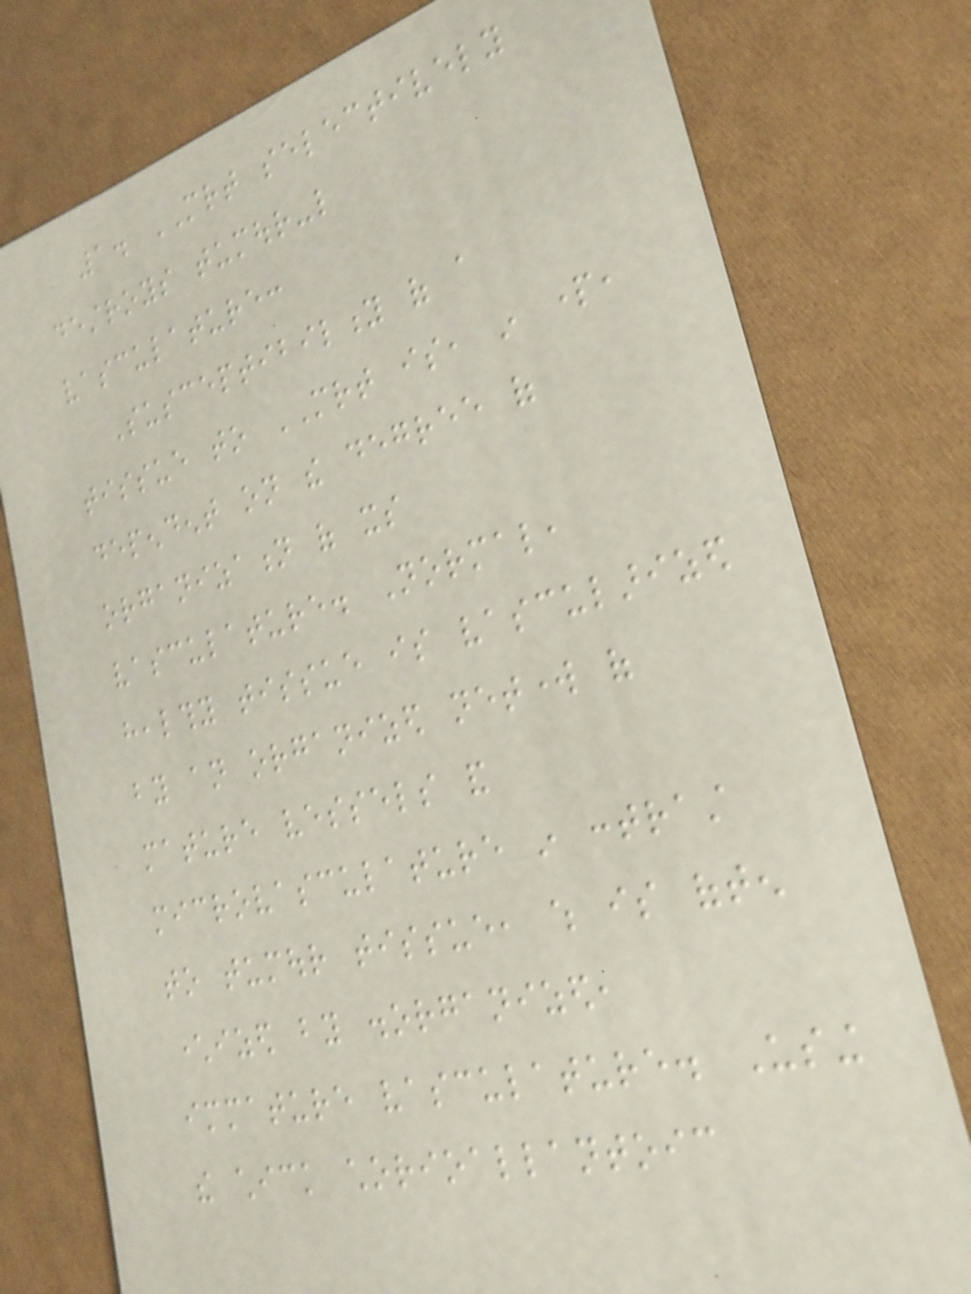1. MRT selectively
destroys tumour-like
vasculature:
Susceptibility of a
tissue to MRT is, in part,
dependent on the degree of
organization of its
vasculature. Normal,
healthy tissue is vascularized
by an organized network of
mature vessels and
microvasculature in contrast
to tumour tissue, which is often
characterized by disorganized,
immature vasculature. Using
the chick chorioallantoic
